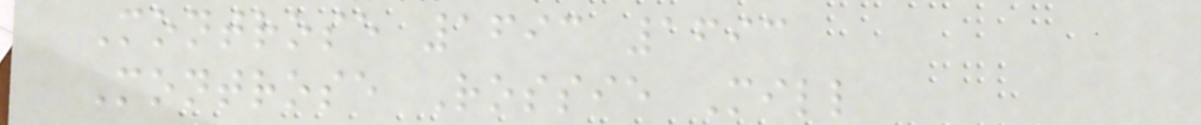Montrose 1693 1693
Montrose Rossie Mill
